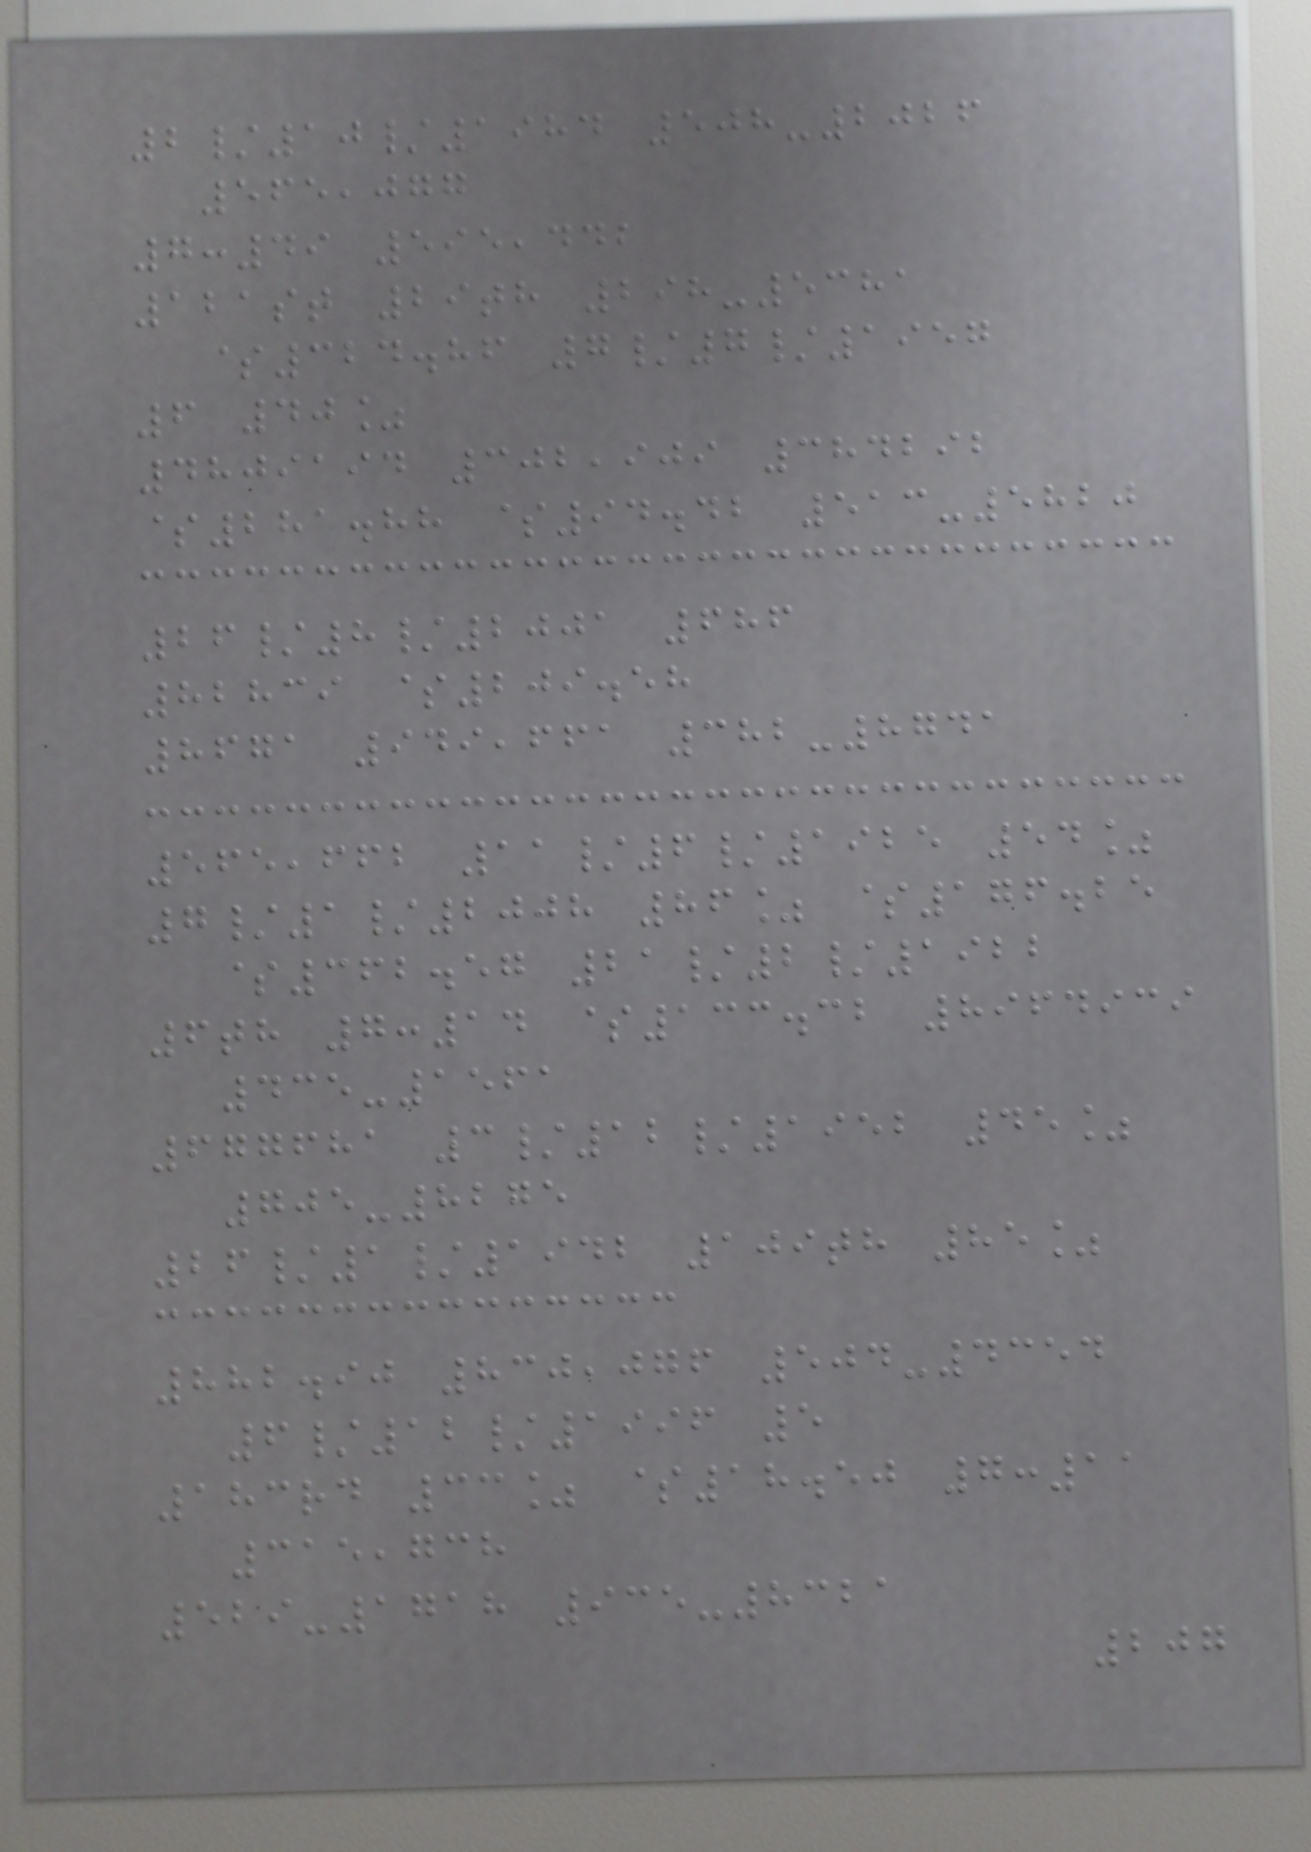2/10/1984 508-2026
565,077
7:49 595,442
121st 29th 298-5381
$324.86 7/7/1957
6 40%
4809194 302,909 384292
$281.88 $94.42 513-5820
26/8/2001 686
82839 $209.58
8671 949,661 382-8741
565,662 11/6/1925 54%
7/1/2008 86% $176.25
$362.57 21/2/1922
6th 7:14 $133.32 8964939
435-1561
677681 3/12/1952 45%
705-8275
26/1/1942 109th 85%
882.90 830,076 504-4354
6/12/1996 5
183rd 33% $18.50 7:11
315,738
529-1718 935-8321
207
